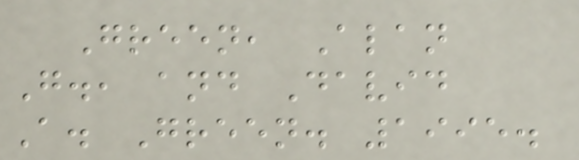Green, Alan
G., and David
A. Green. 1995.
